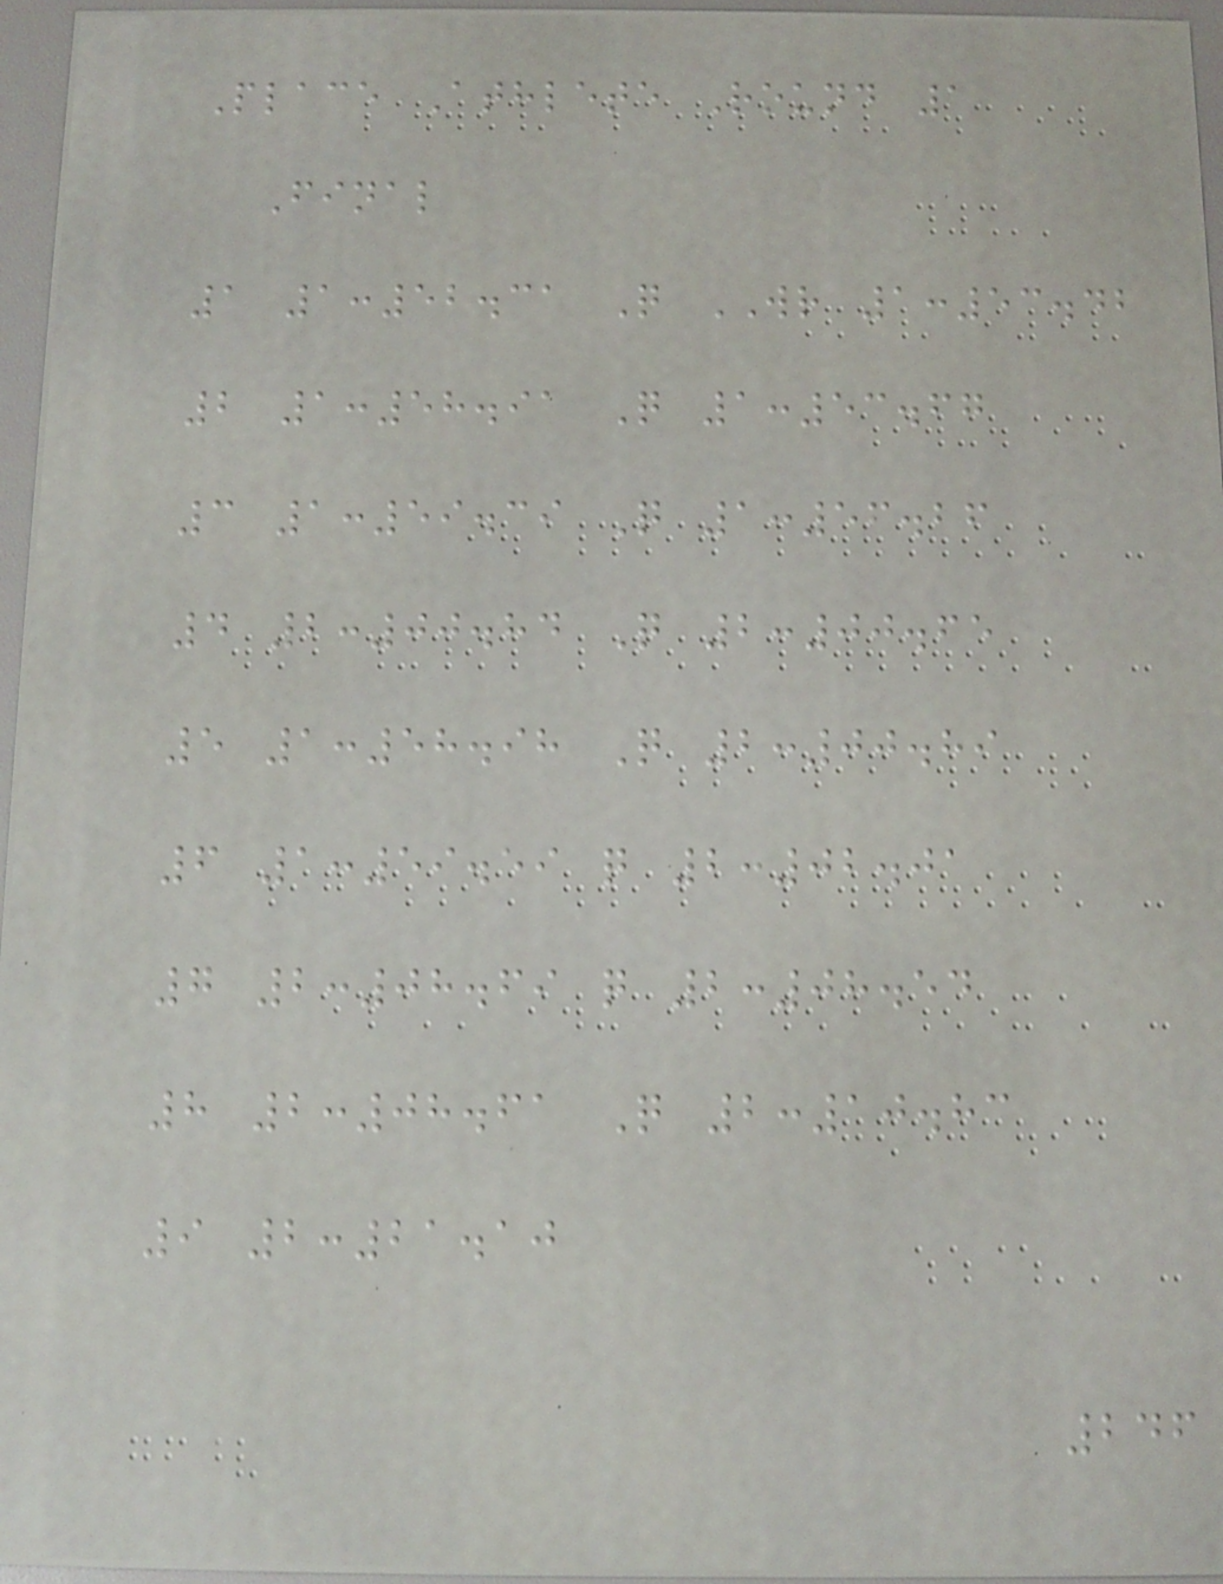Place Athlete Round 1
Final
1 1:52.31 Q WR 1:53.42
2 1:58.91 Q 1:53.67
3 1:59.39 Q 1:56.26
4 2:00.84 Q 2:00.65
5 1:58.98 Q 2:00.89
6 1:59.59 q 2:02.01
7 2:08.69 q 2:08.54
8 2:08.61 Q 2:10.83
9 2:21.10
246
